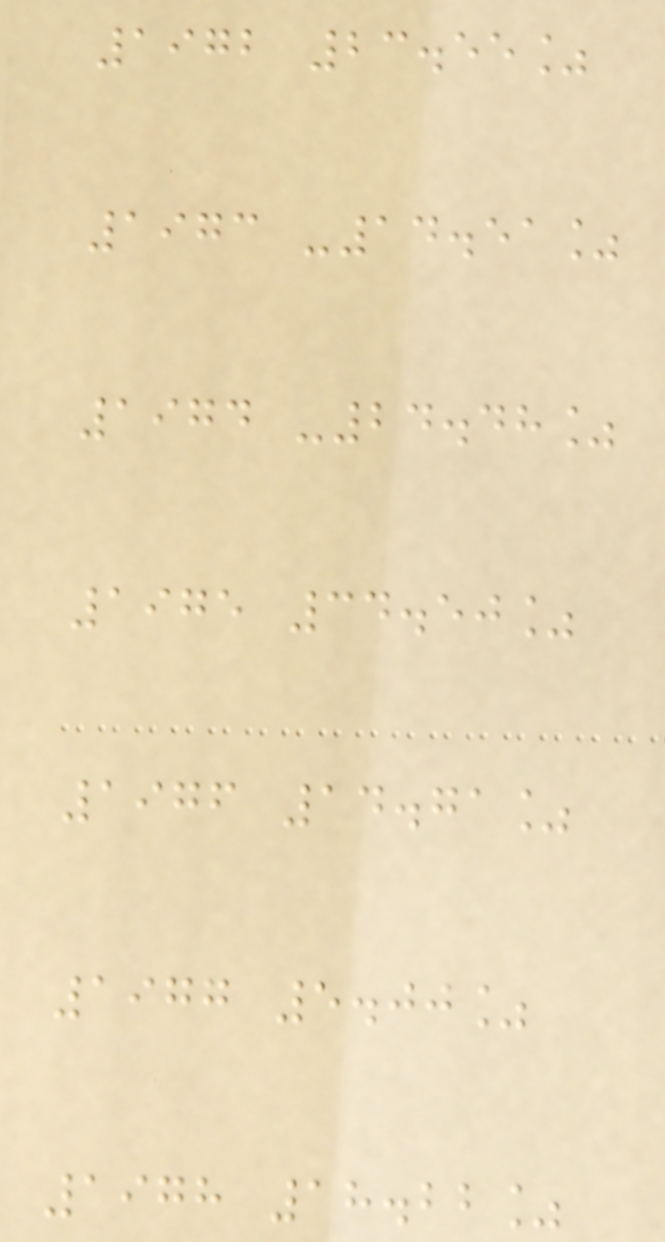1972 23.55%
1973 -14.51%
1974 -24.48%
1975 34.50%
1976 14.71%
1977 5.00%
1978 18.22%
